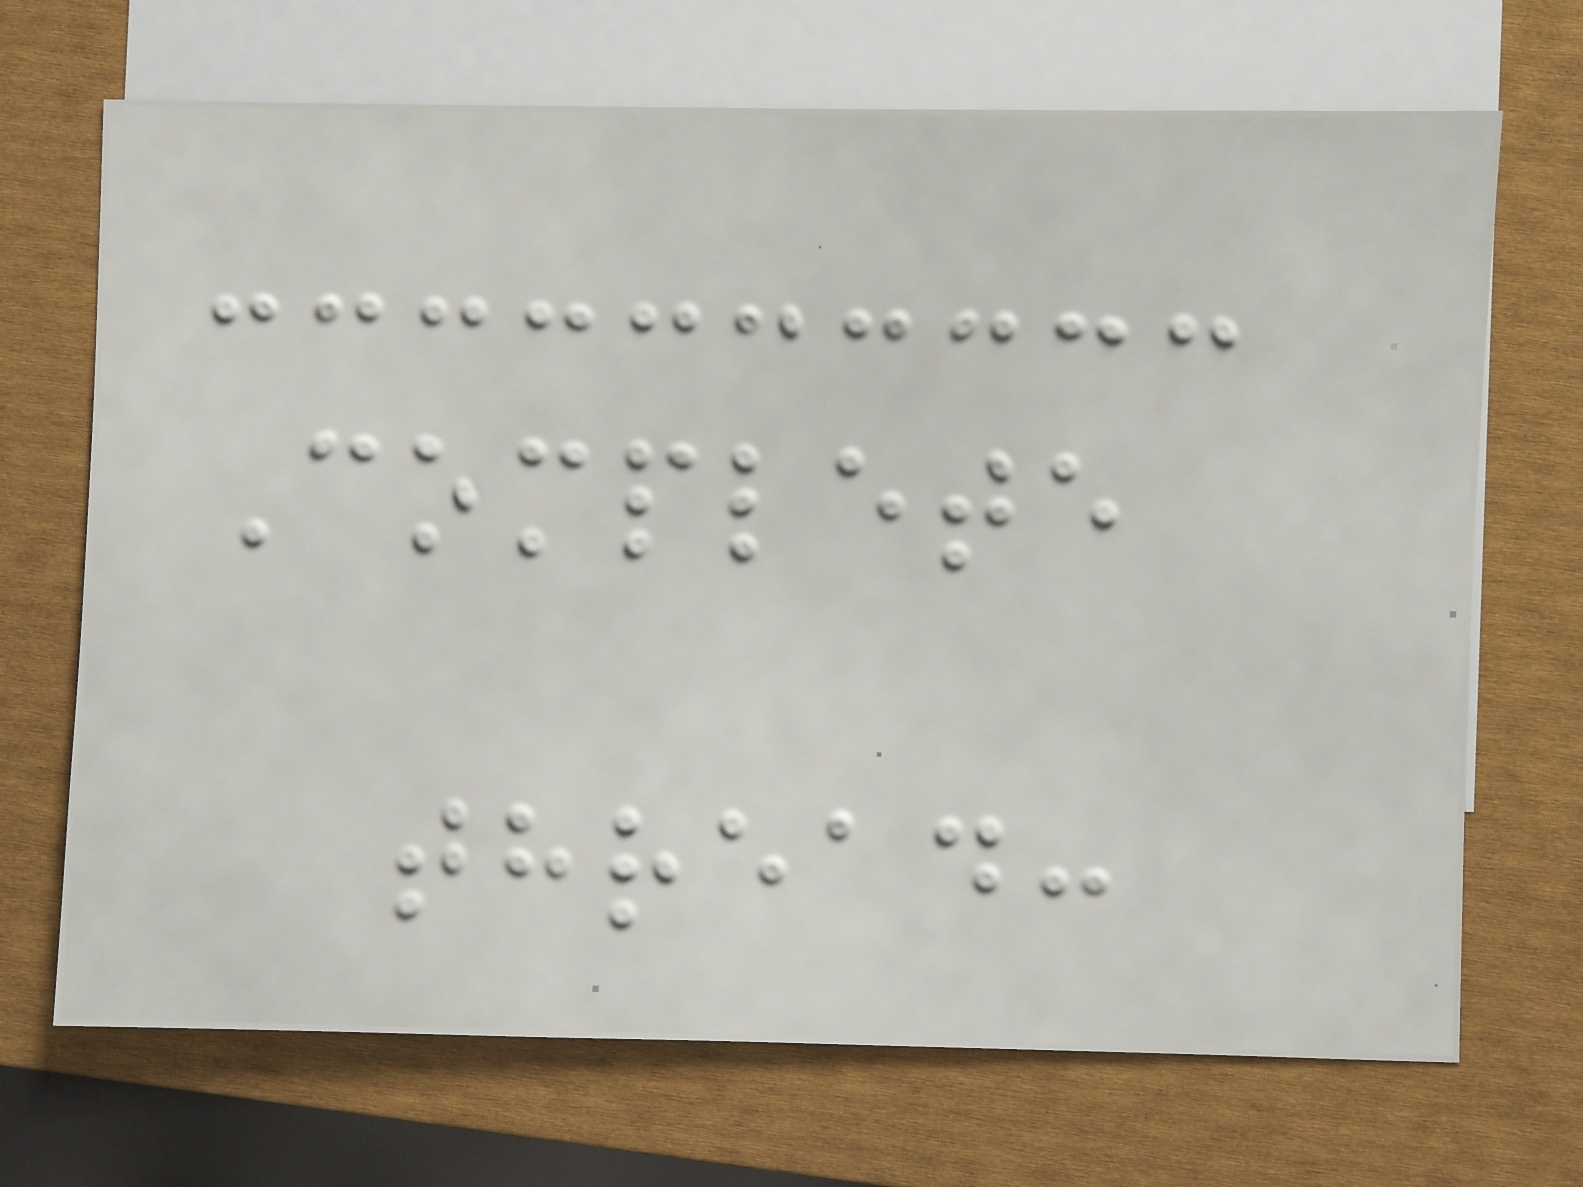Complete
thread:
